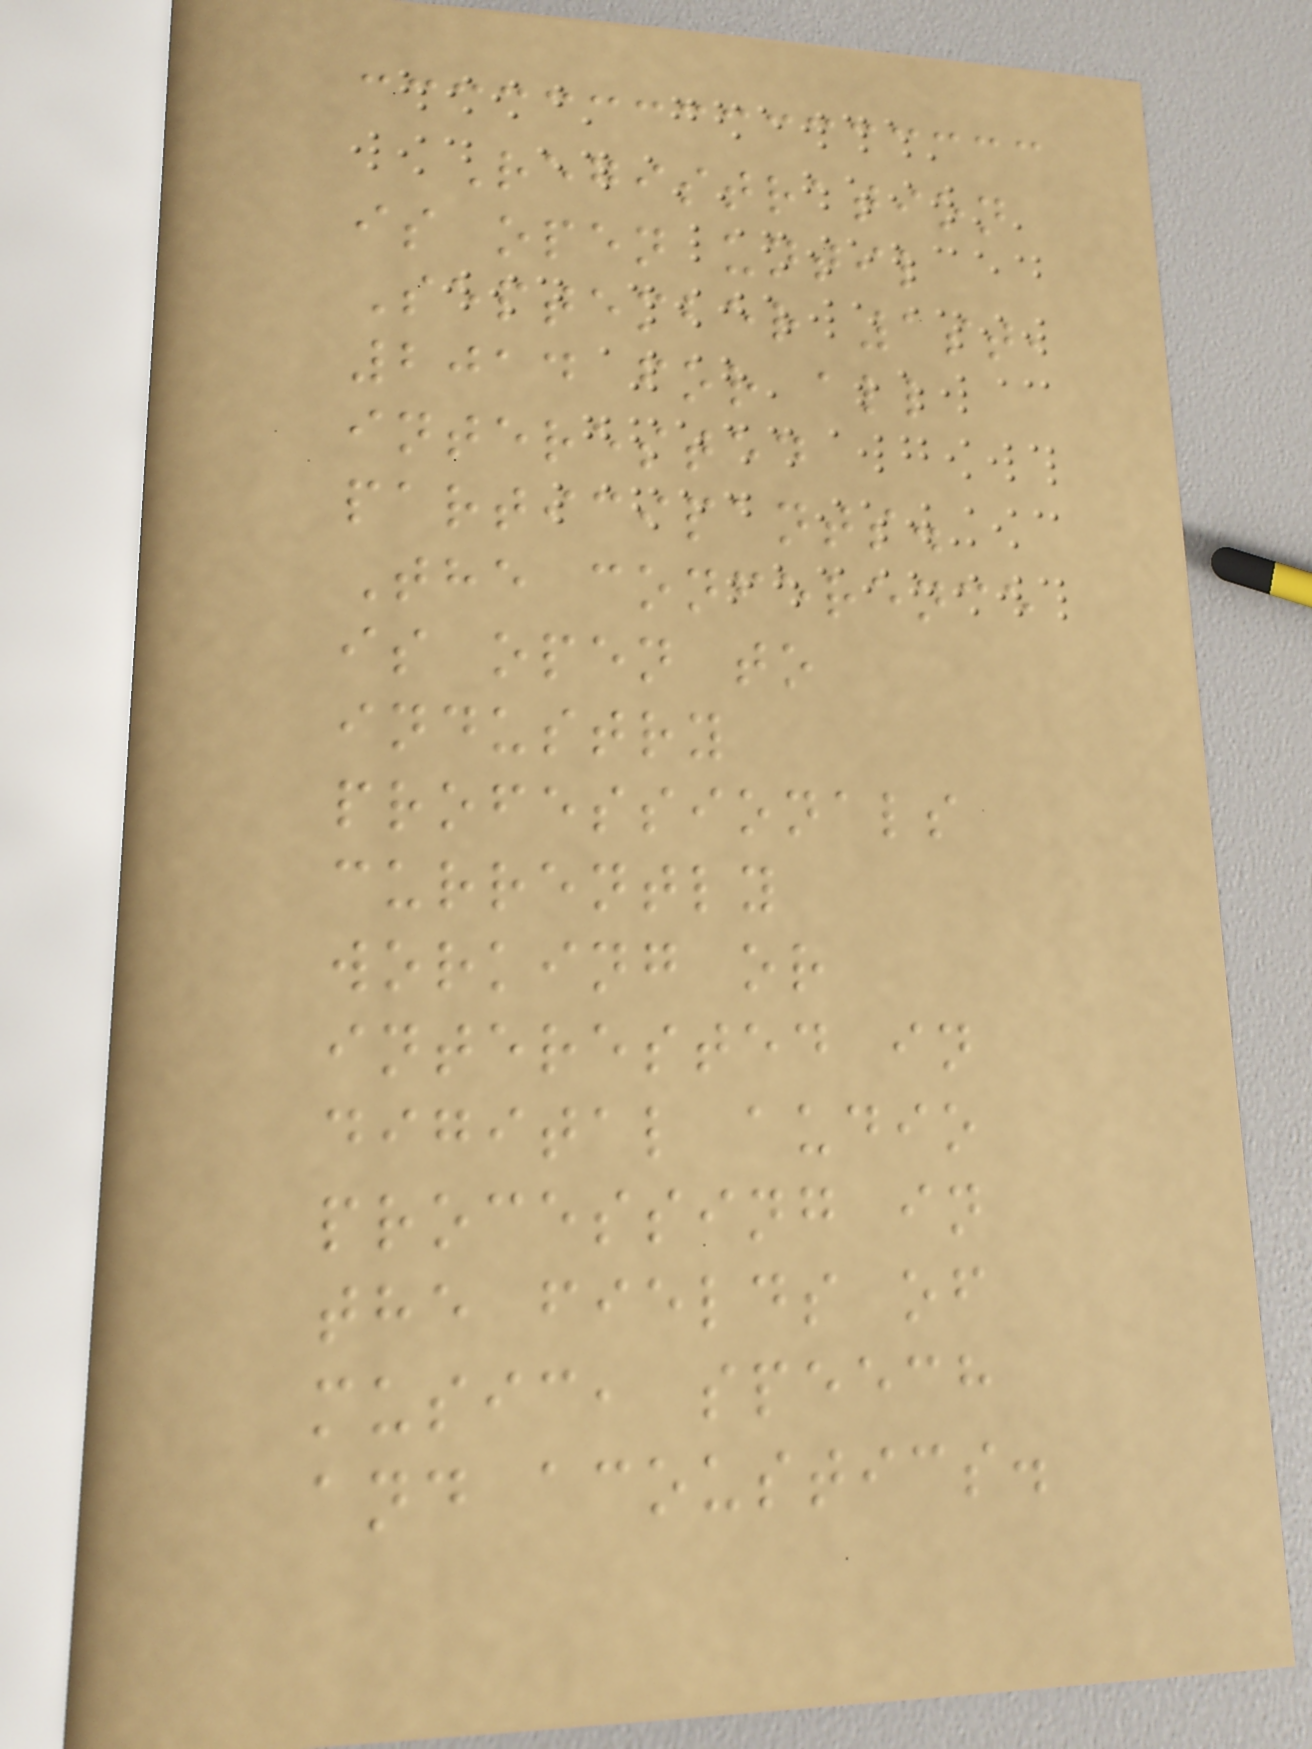Registration
is open until
September 1st,
2014 for all
interested
participants.
The conference
is open to
industry
professionals
currently
working or
interested in
digital audio
processing in
the fields of
music, speech
and acoustics.
